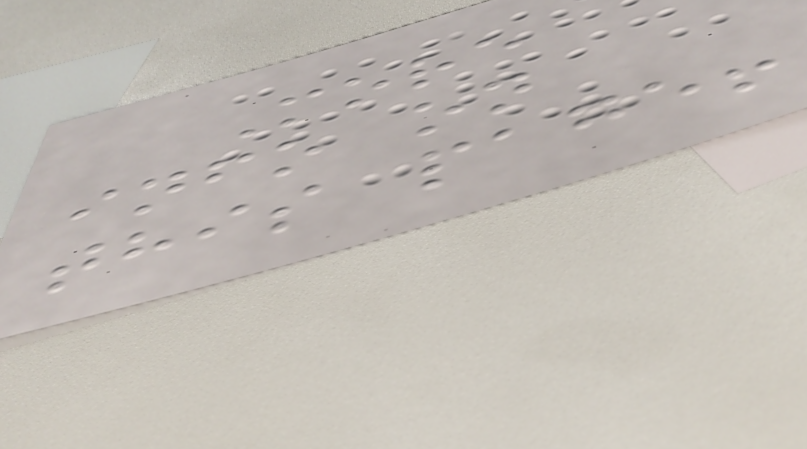More
info on
this page!
